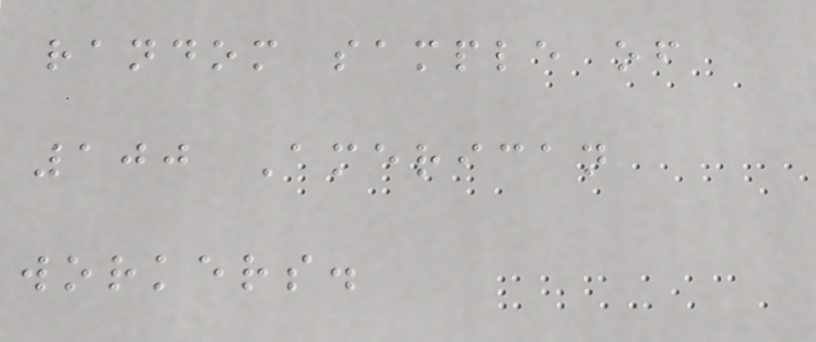random sample of
100 American
workers.
